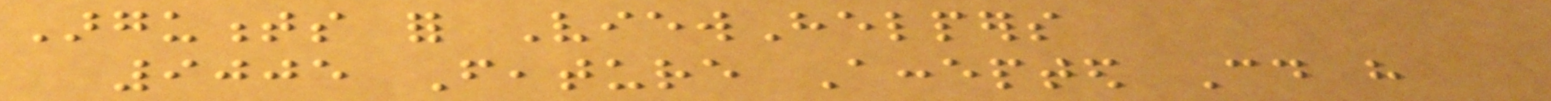Arguments for ViewHelpers
9005 Feature Accepted Could have
